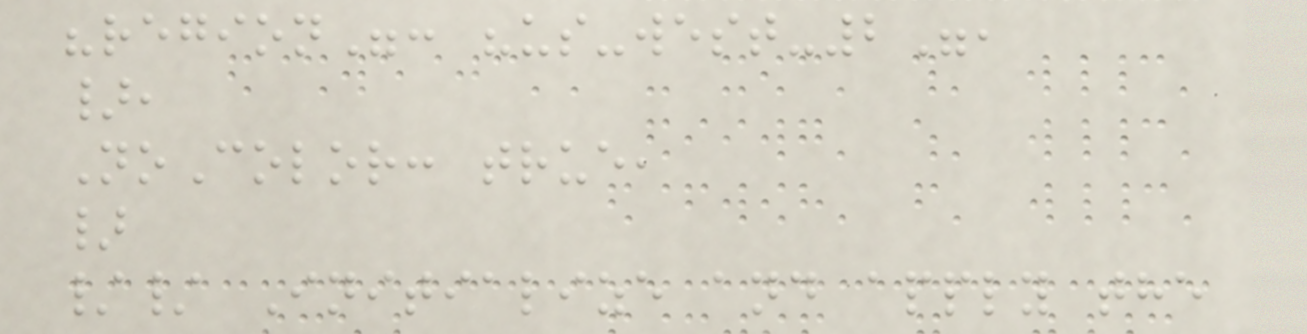"region": "us-west-2",
},
NoColor: true,
}
// Initialize and apply the
